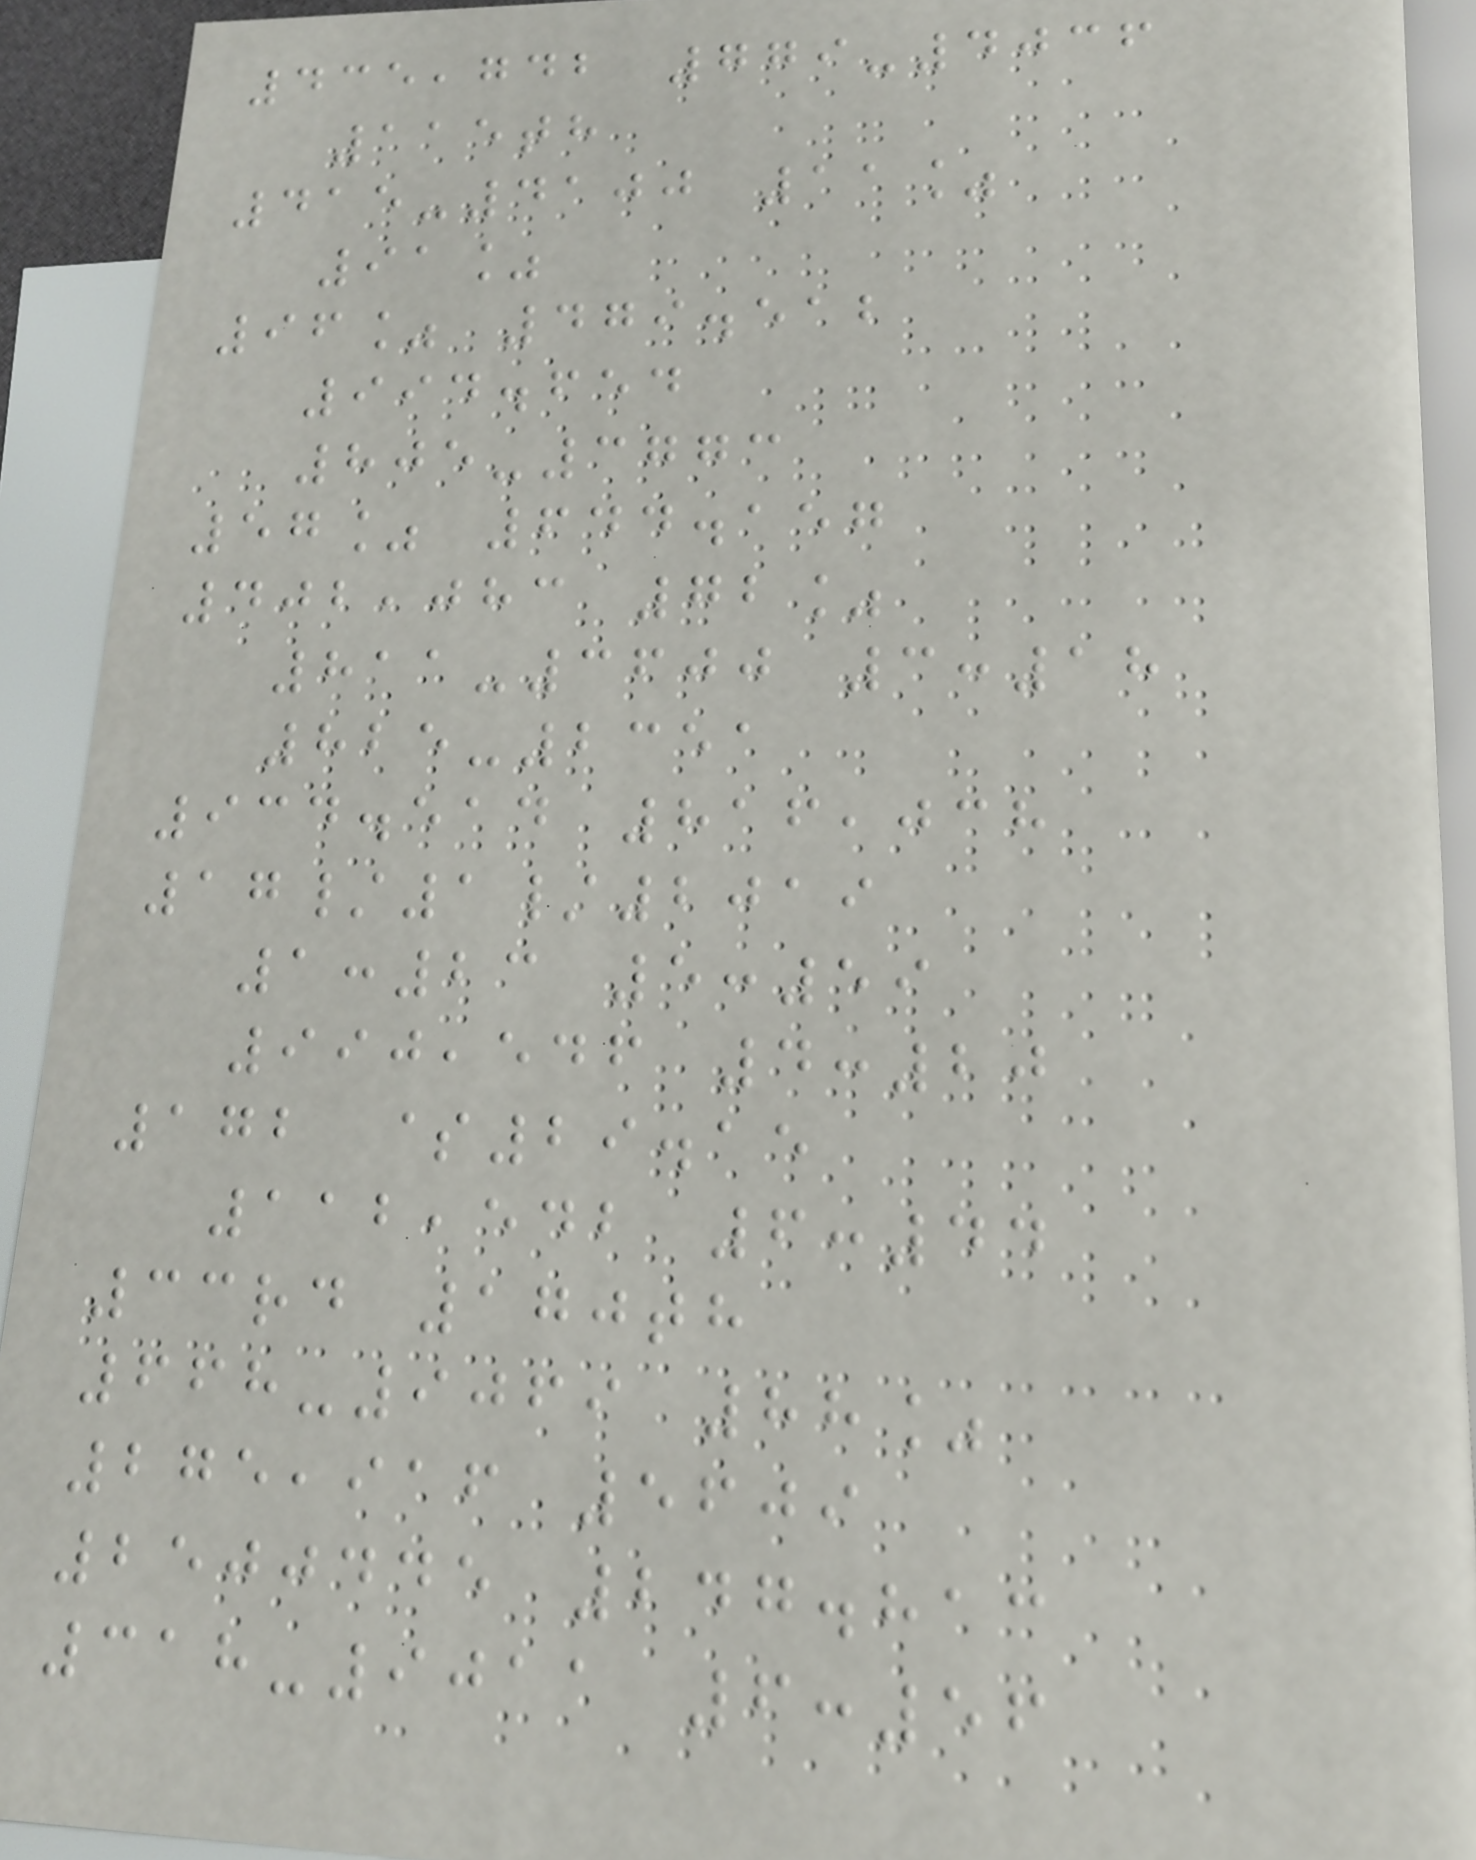435,742 779-4036
115th
415-4100 11%
91%
96% 479.512
994.654
805-3773
57% 644.157
402,083 72%
811-3600 3:18
825-2351
934.514 816,038
17/1/2019
1:23 5:59
990,546 4:20
172 $29.15
112,542 6:44
33rd 170th
668-9069 88%
275,916 5609
2500445 247.813
318-9011 6:56
